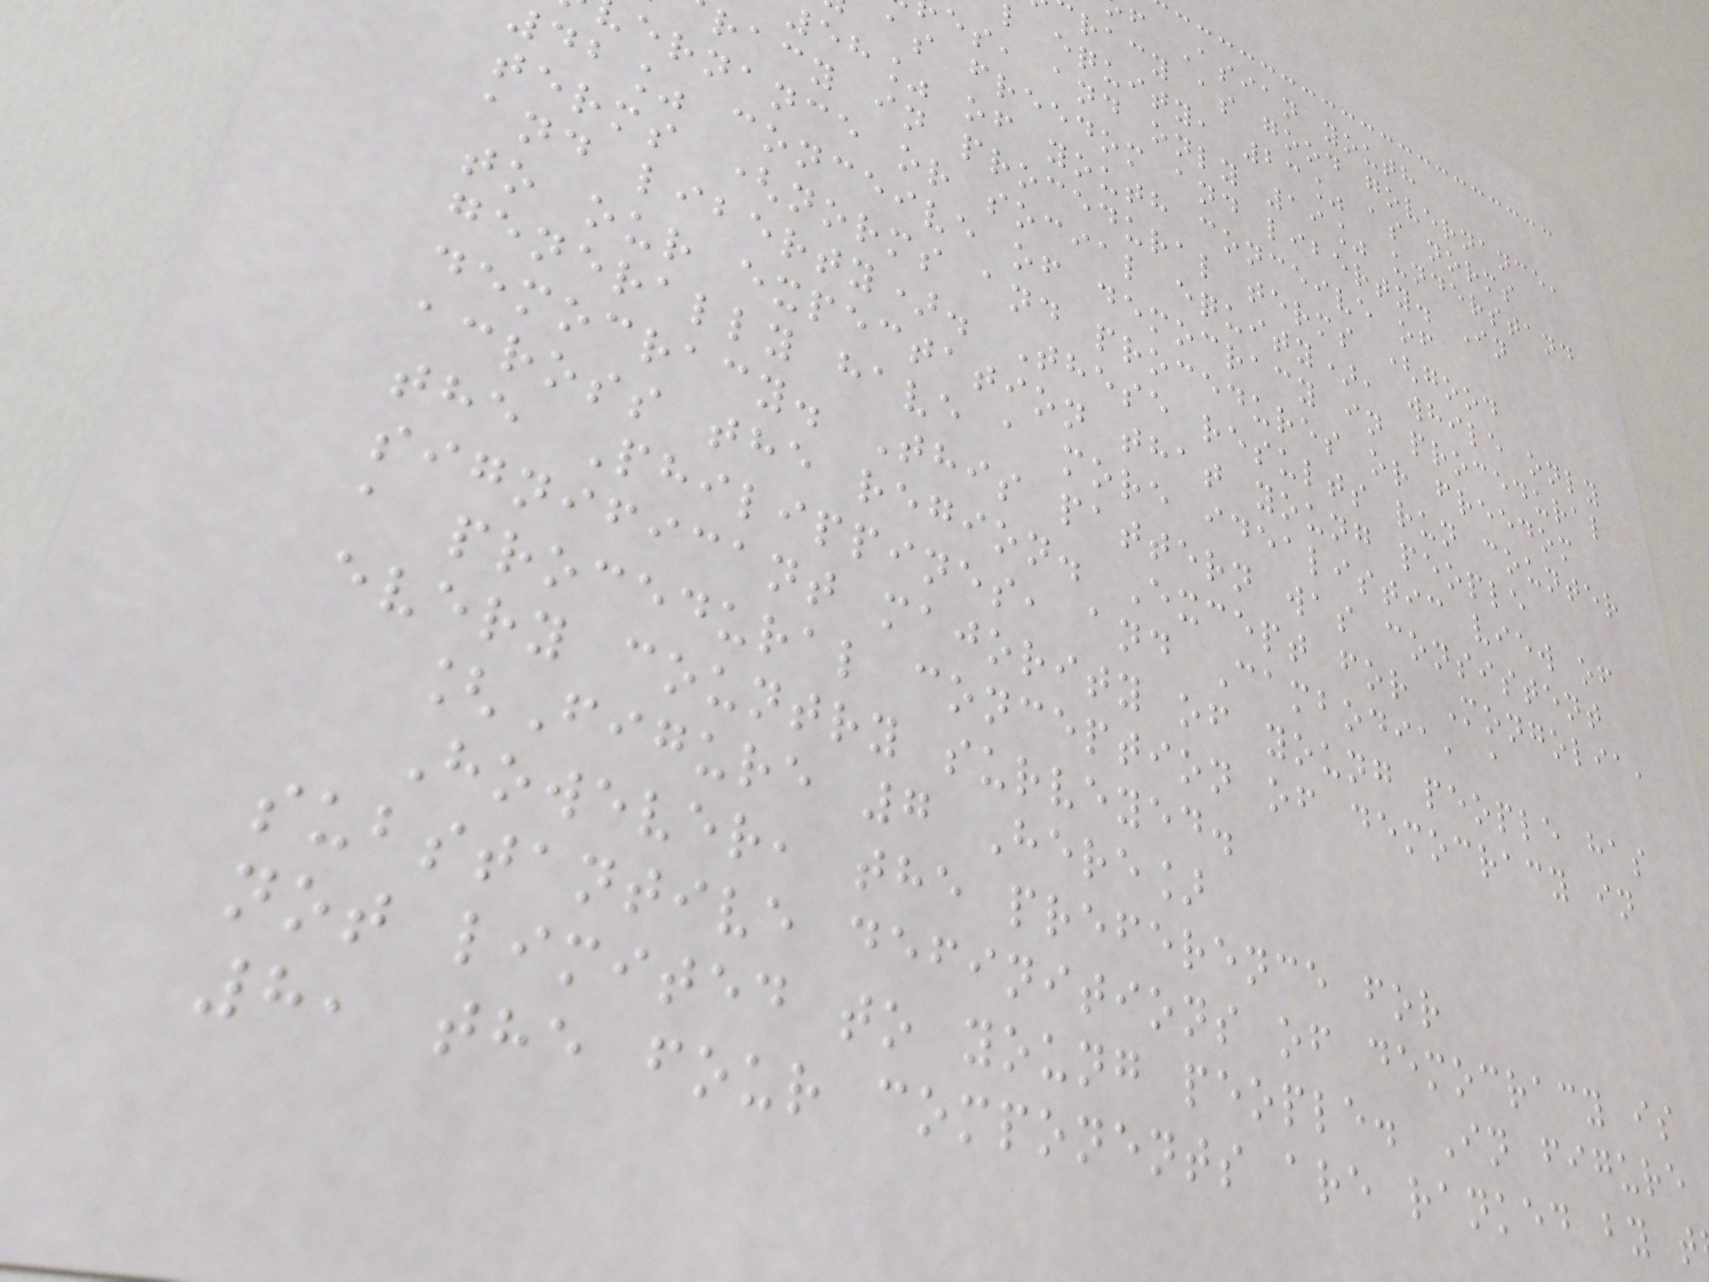f Asian youth
racy as good governance,
l equity, 23% as norms
es, and only 19% understand
as freedom and liberty. In
58% of youth conceive of
racy in procedural terms (good
ernance or social equity), while only
42% conceive of democracy in procedural
terms (norms and procedures or freedom
and liberty). These results run counter
to our expectation that young people
generally have a more idealistic view of
democracy. This pattern was consistent
across the region. Except for Mongolia,
the Philippines, and Cambodia, a
significant majority of young people has
a procedural conception of democracy in
every country surveyed.
[Figure 7 Here]
However, the preference for
substantive definitions of democracy is
not limited to young people. In figure
8, the four components are ranked by t
